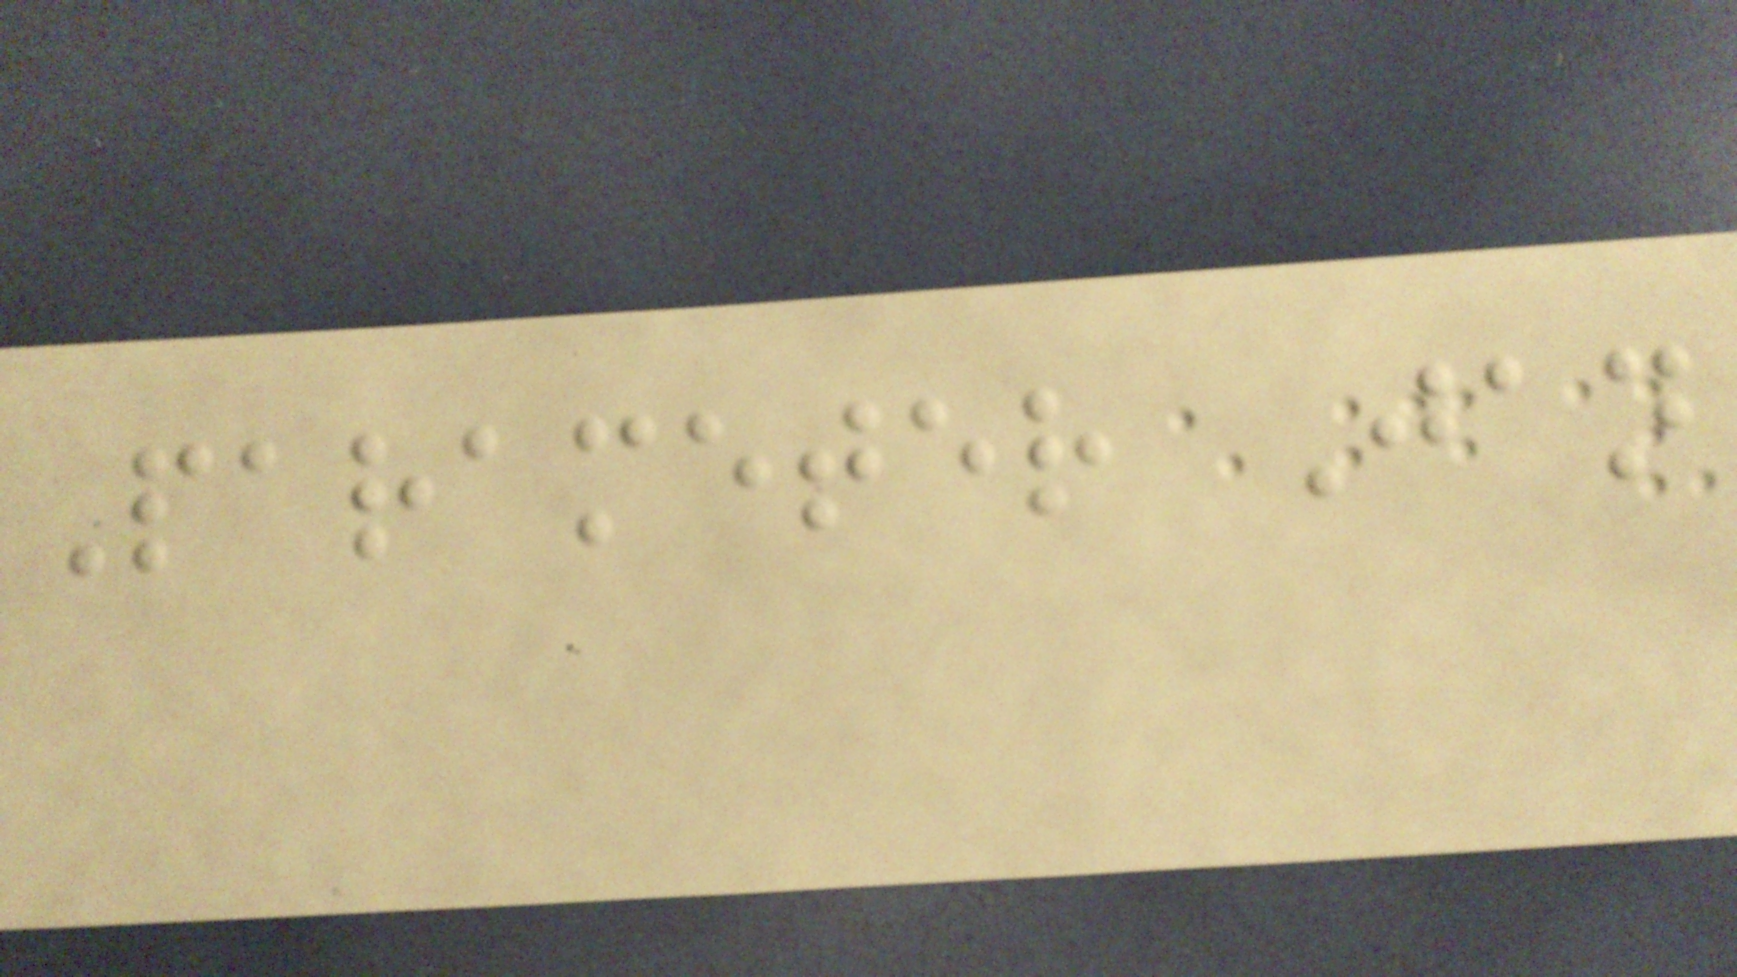Parameter Jan
